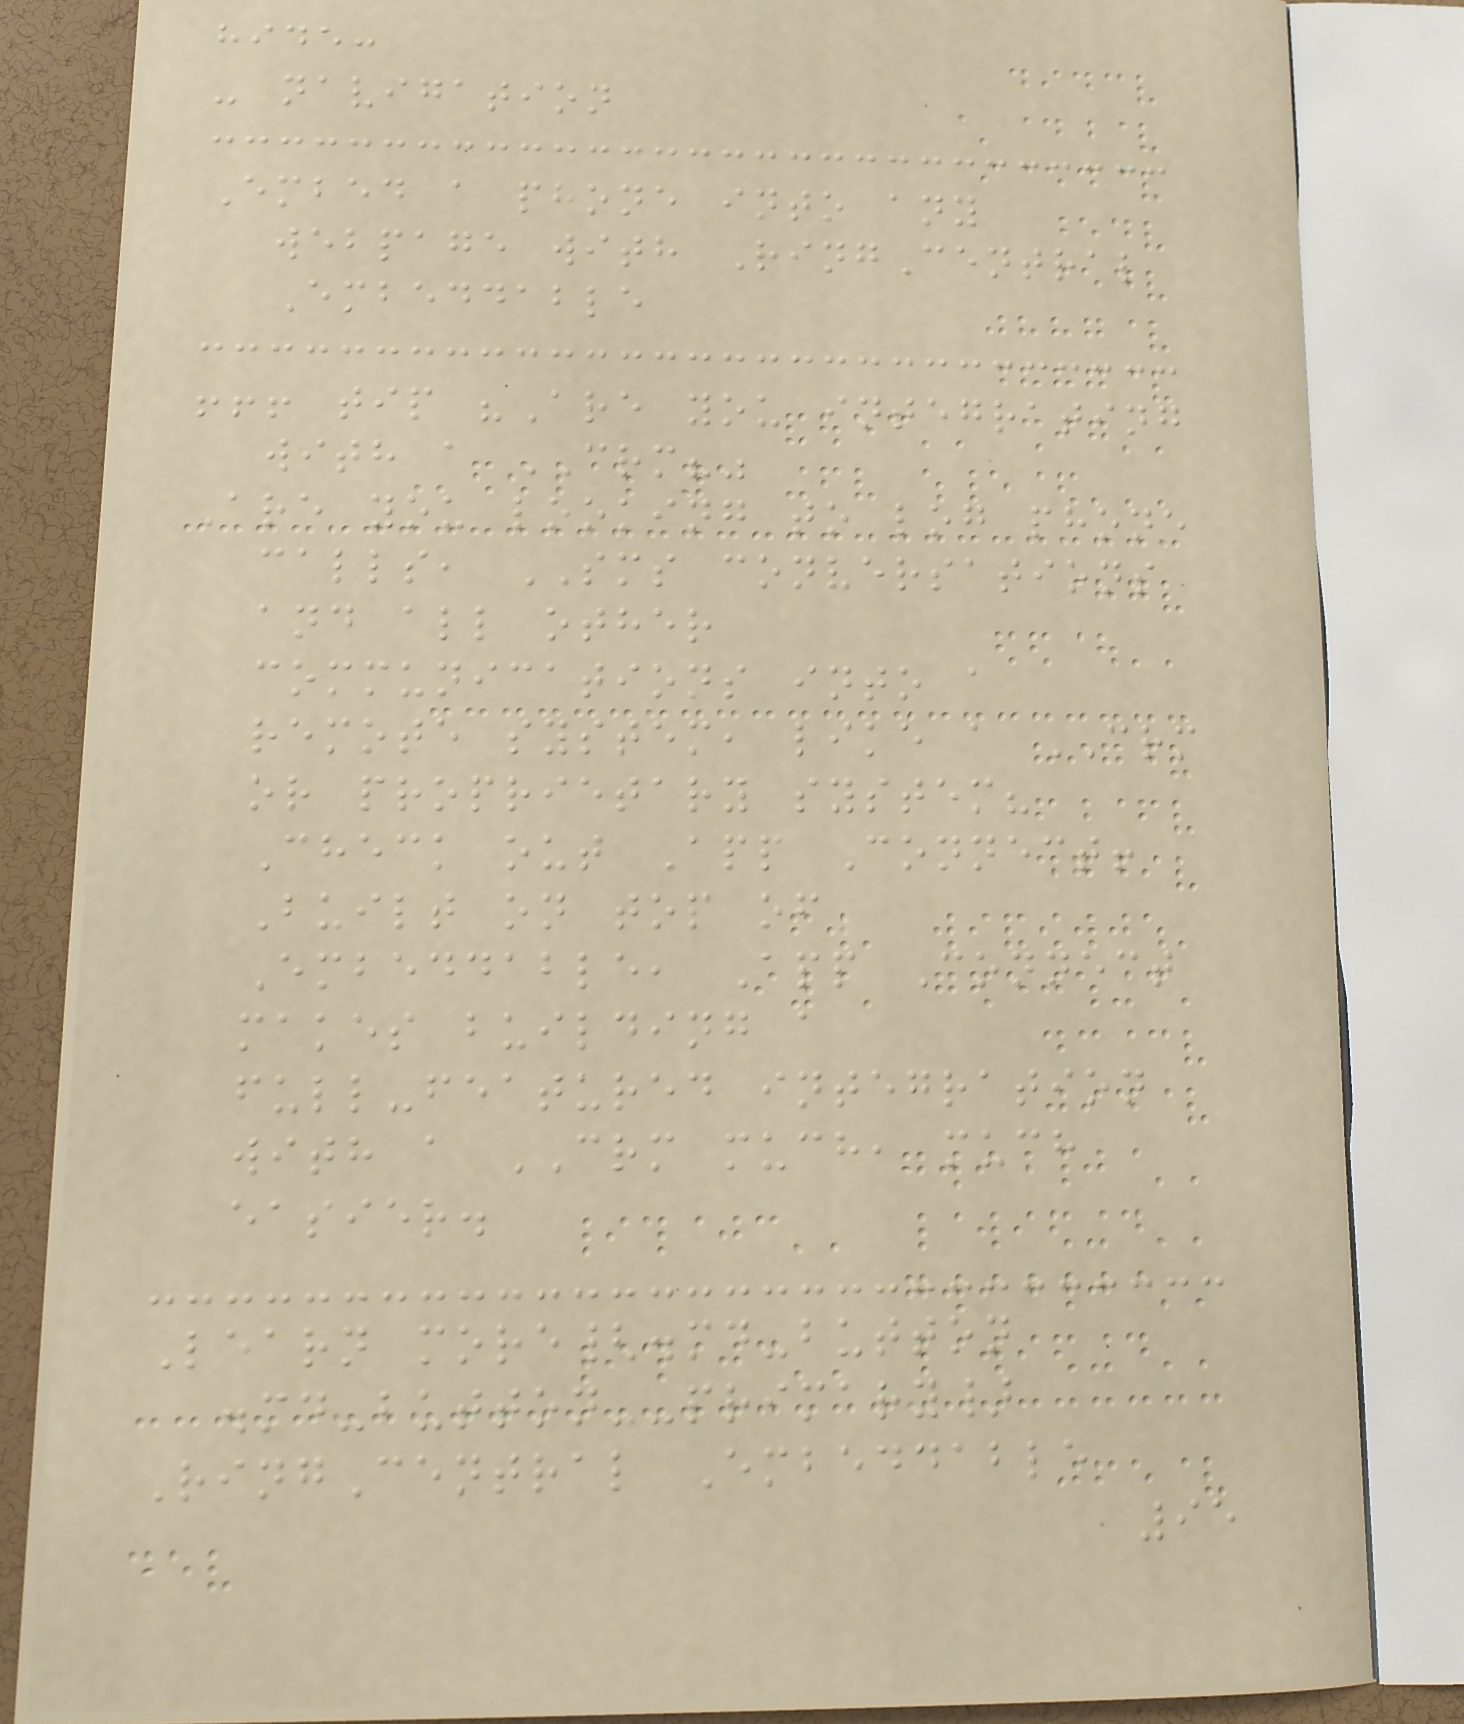hide:
- navigation
Embed a phone into any
webpage with RingCentral
Embeddable
!!! tip "Are you integrating
with a CRM?"
Are you looking to log phone
calls, SMS conversations
and all other
communications into a
remote system, like a CRM
or proprietary system?
Check out App Connect!
Built on top of
Embeddable, App Connect
makes building a
full-featured integration
with a CRM much, much
easier.
Learn more{.md-button
.md-button--primary}
RingCentral Embeddable
95
